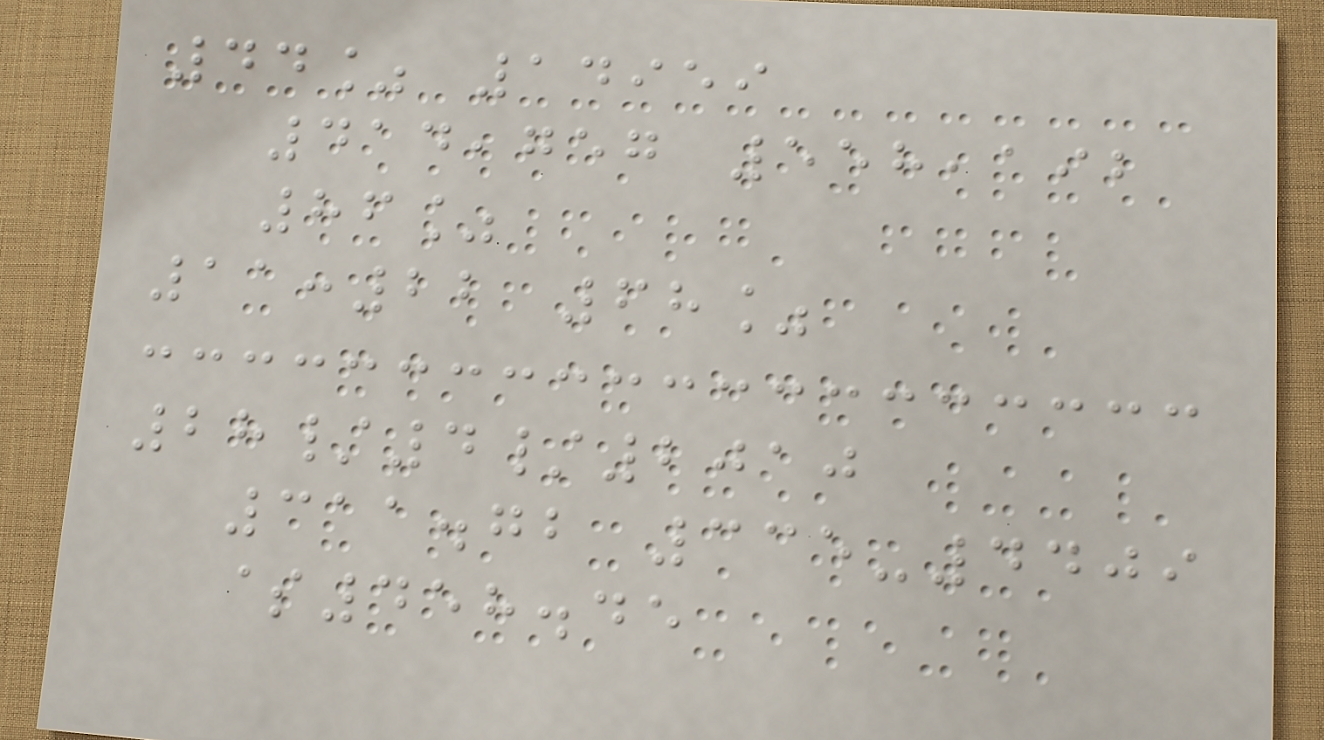44% 14959
414,757 558,192
86%
11:22 68%
28/4/2010
311.72 335-4409
$458.45
